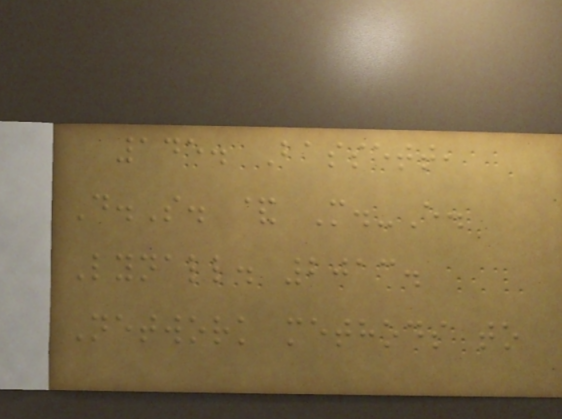145. Bassett,
D.S. & M.-E.
Lynall. 2013.
Network methods to
